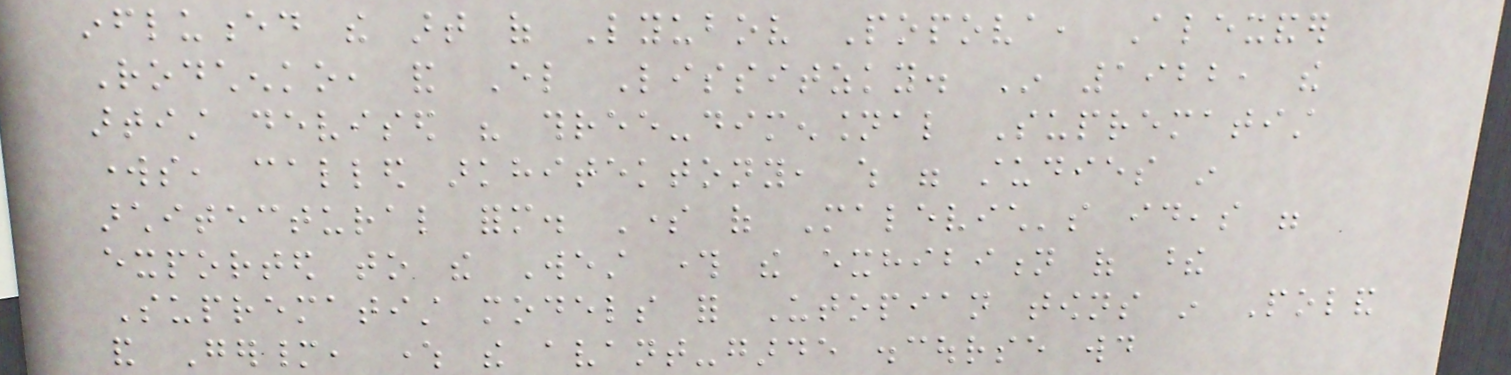influenced the art of Lyubov Popova, Alexander
Rodchenko, and El Lissitzky. In 1922, the
artist devised his three-dimensional Suprematist
works, called arkhitektony, which were studies in
architectural form. Some of Malevich's ideas were
exported to the West through the exhibition of these
Suprematist models for Utopian towns in Poland
and Germany, where the avant-garde discourse would
